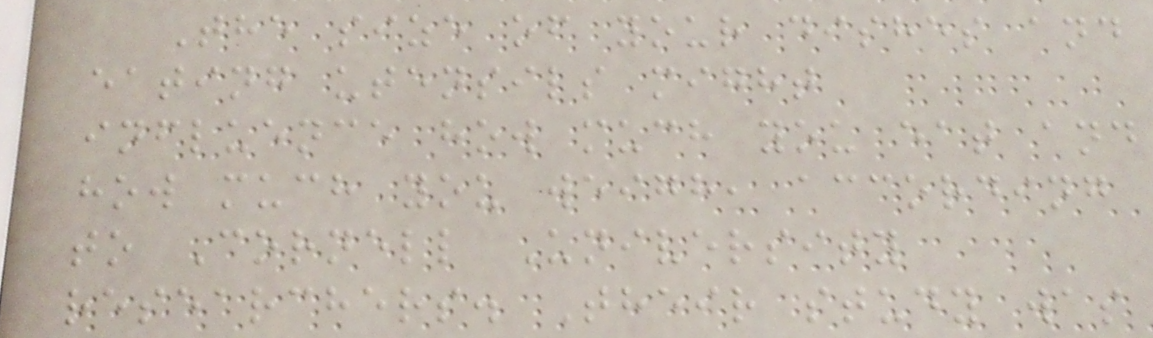The size of your dishes and
eating utensils might
influence how much you eat and
how much you weigh, according
to Cornell University
researchers. Their study was
